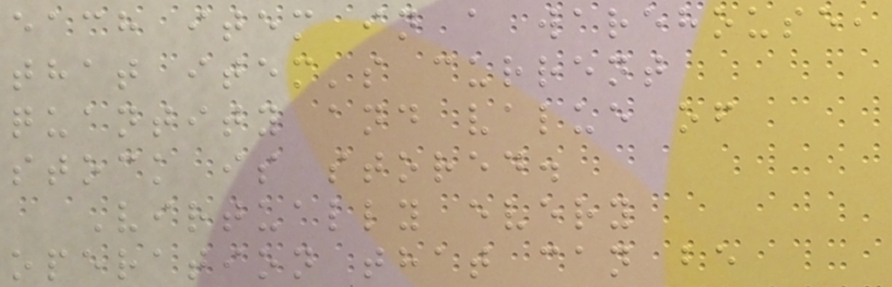each item in a warehouse,
that item's current
quantity and value of
stock is stored.
Virtually every
operation that can be
